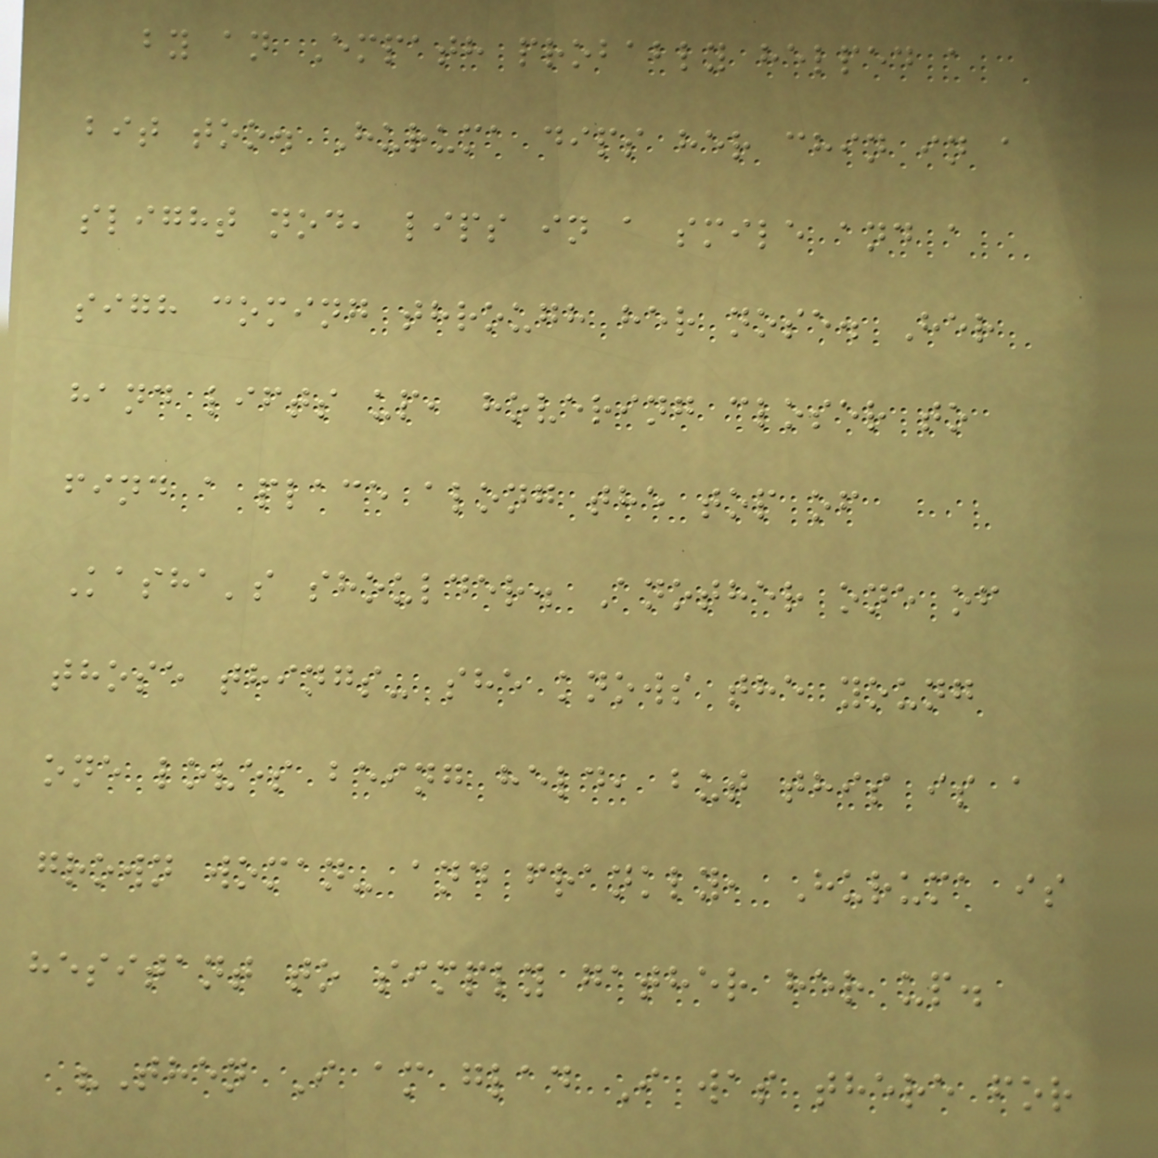by an Empath probably helped a
bit too. Huruma dips her chin in a
slight nod, lips in a smile and a
sigh coming through her nose. Her
hand lifts up, hovering closer to
find a place along the top of
Kasha's shoulder. Another one of
those things- she knows the young
one loves being held, but this is a
grown woman- and frankly, Huruma is
hesitant to simply gather her up.
"Then I am glad I was there for
